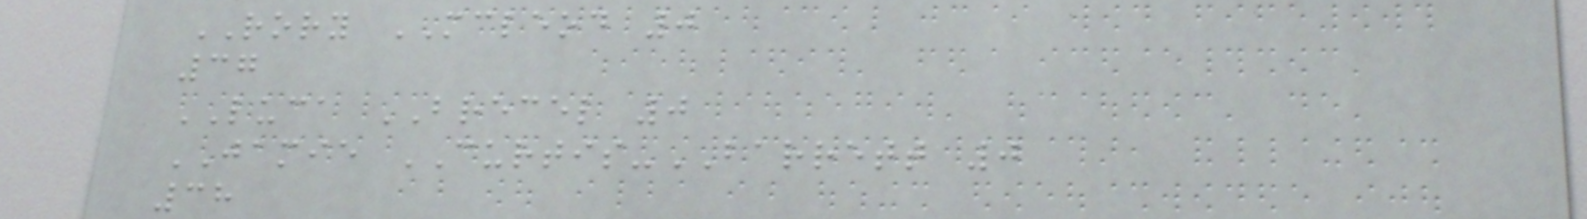RORY MCLEOD 0
37
LUCA BRECEL 0
JAMIE CURTIS-BARRETT 0
38
